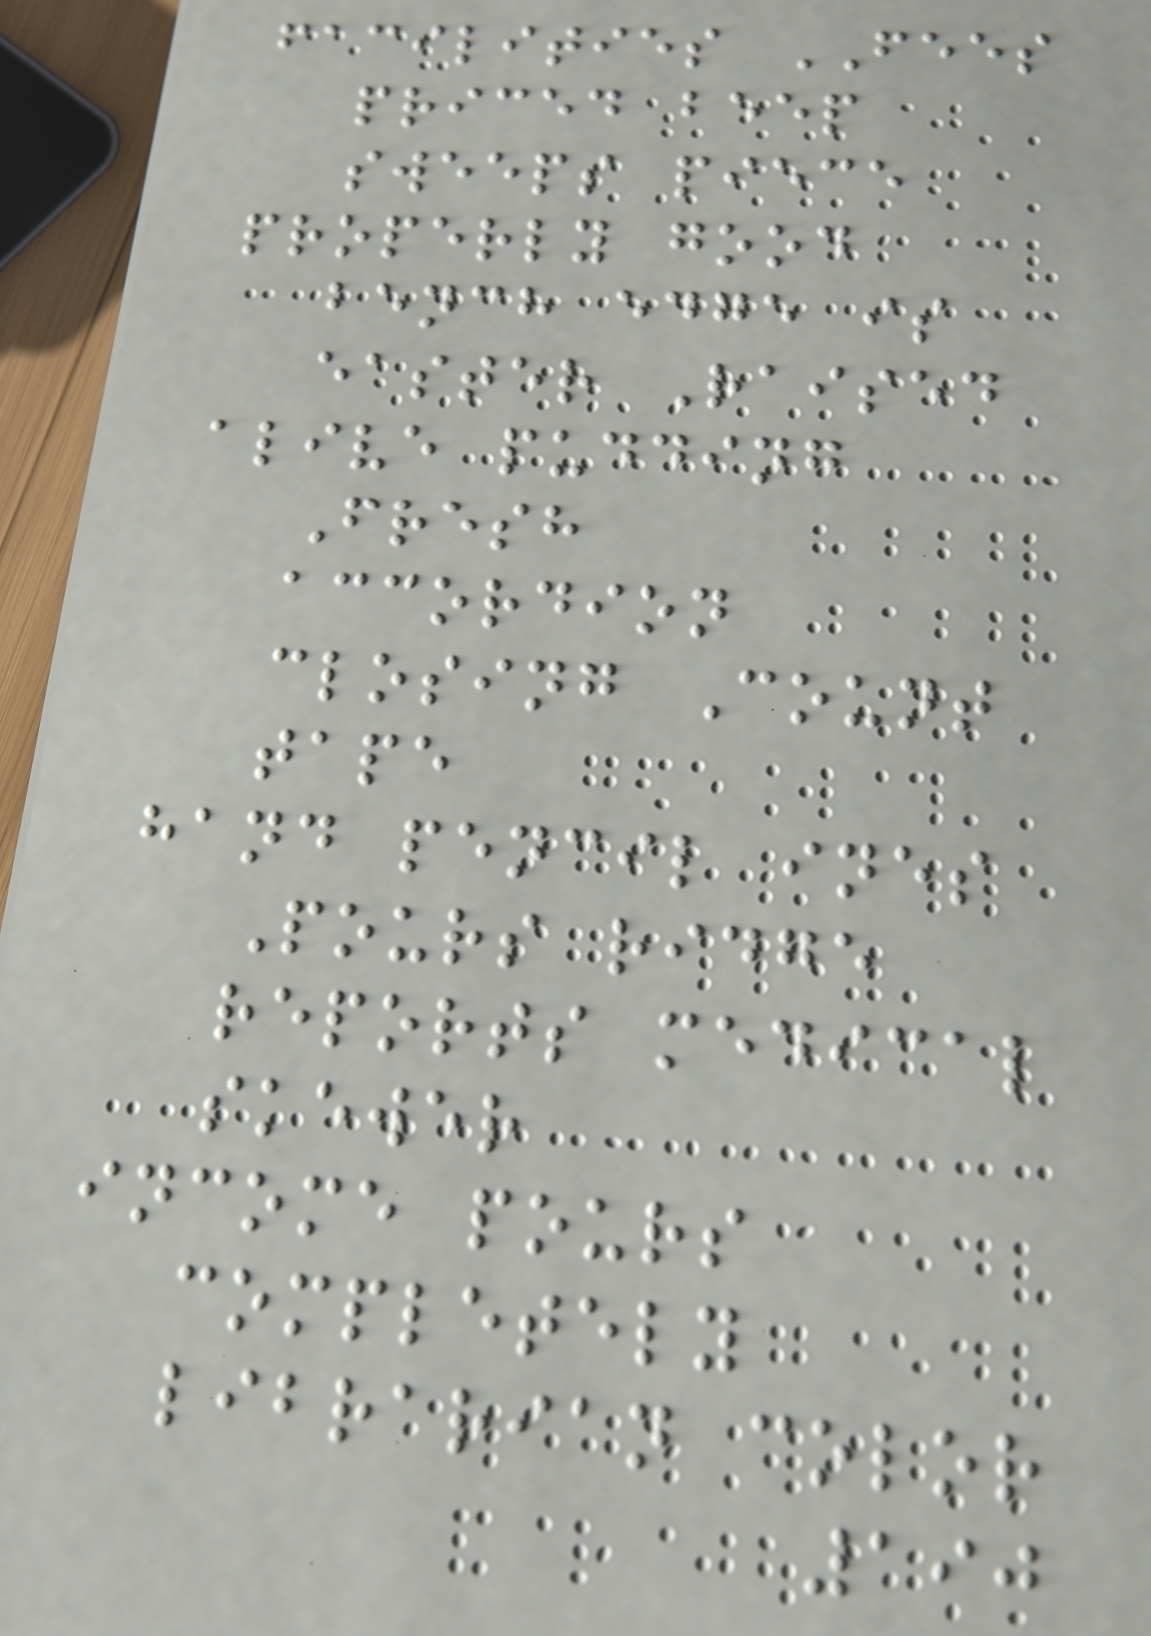facilities FEES
priced beep
sweeps piece
properly good
bench edge is
easter Raised
alive pudding
Fresh
accordion
closing Count
tape
hand pencil ines
Pours ridge
reports medical
skewer
income pours
completely
librarian color
190
